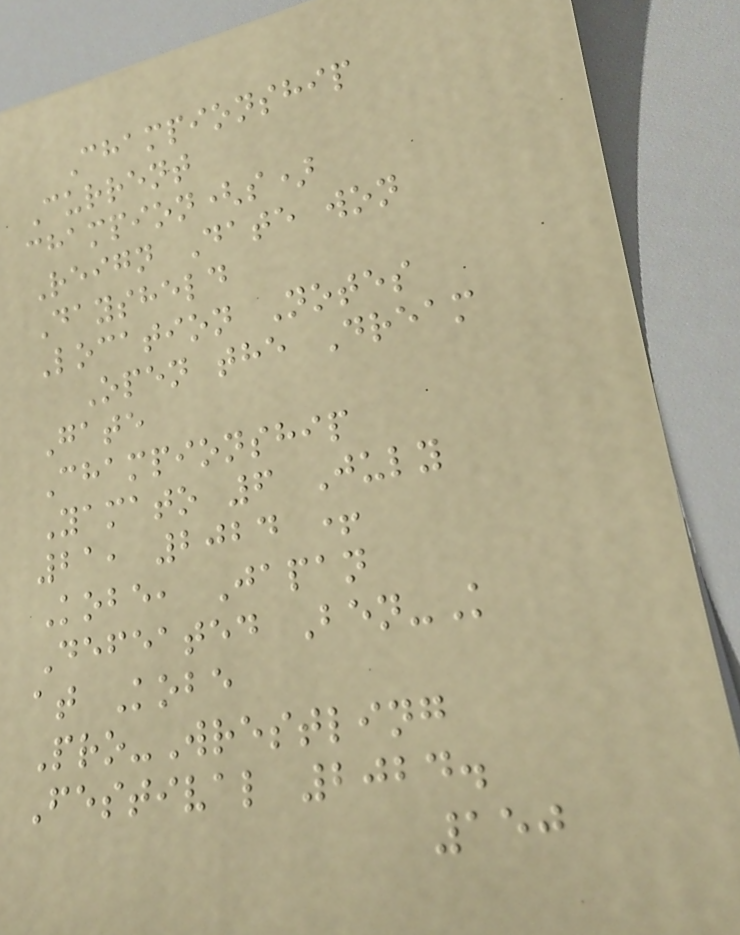Championship
Current
champion(s)
Reign Date won
Daysheld
Location Notes
Open the Dream
Gate
Championship
Yamato 6 July
21, 2024 +
Kobe, Japan
Defeated Ben-K
at Kobe
Pro-Wrestling
Festival 2024.
150
